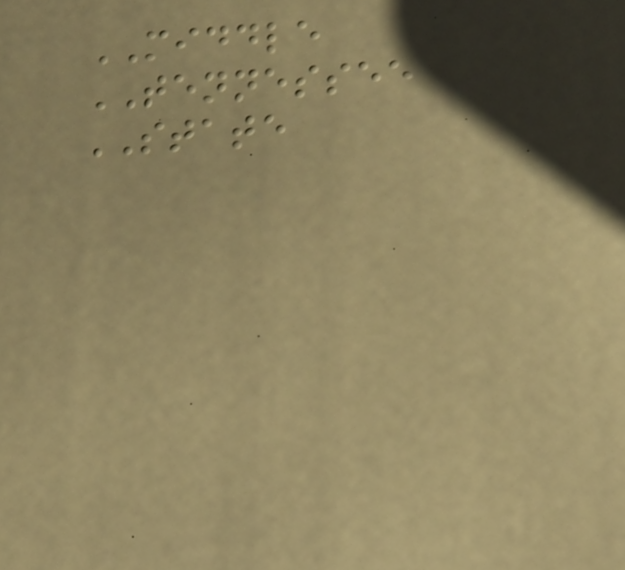MIDDLE
TENNESSEE
STATE
